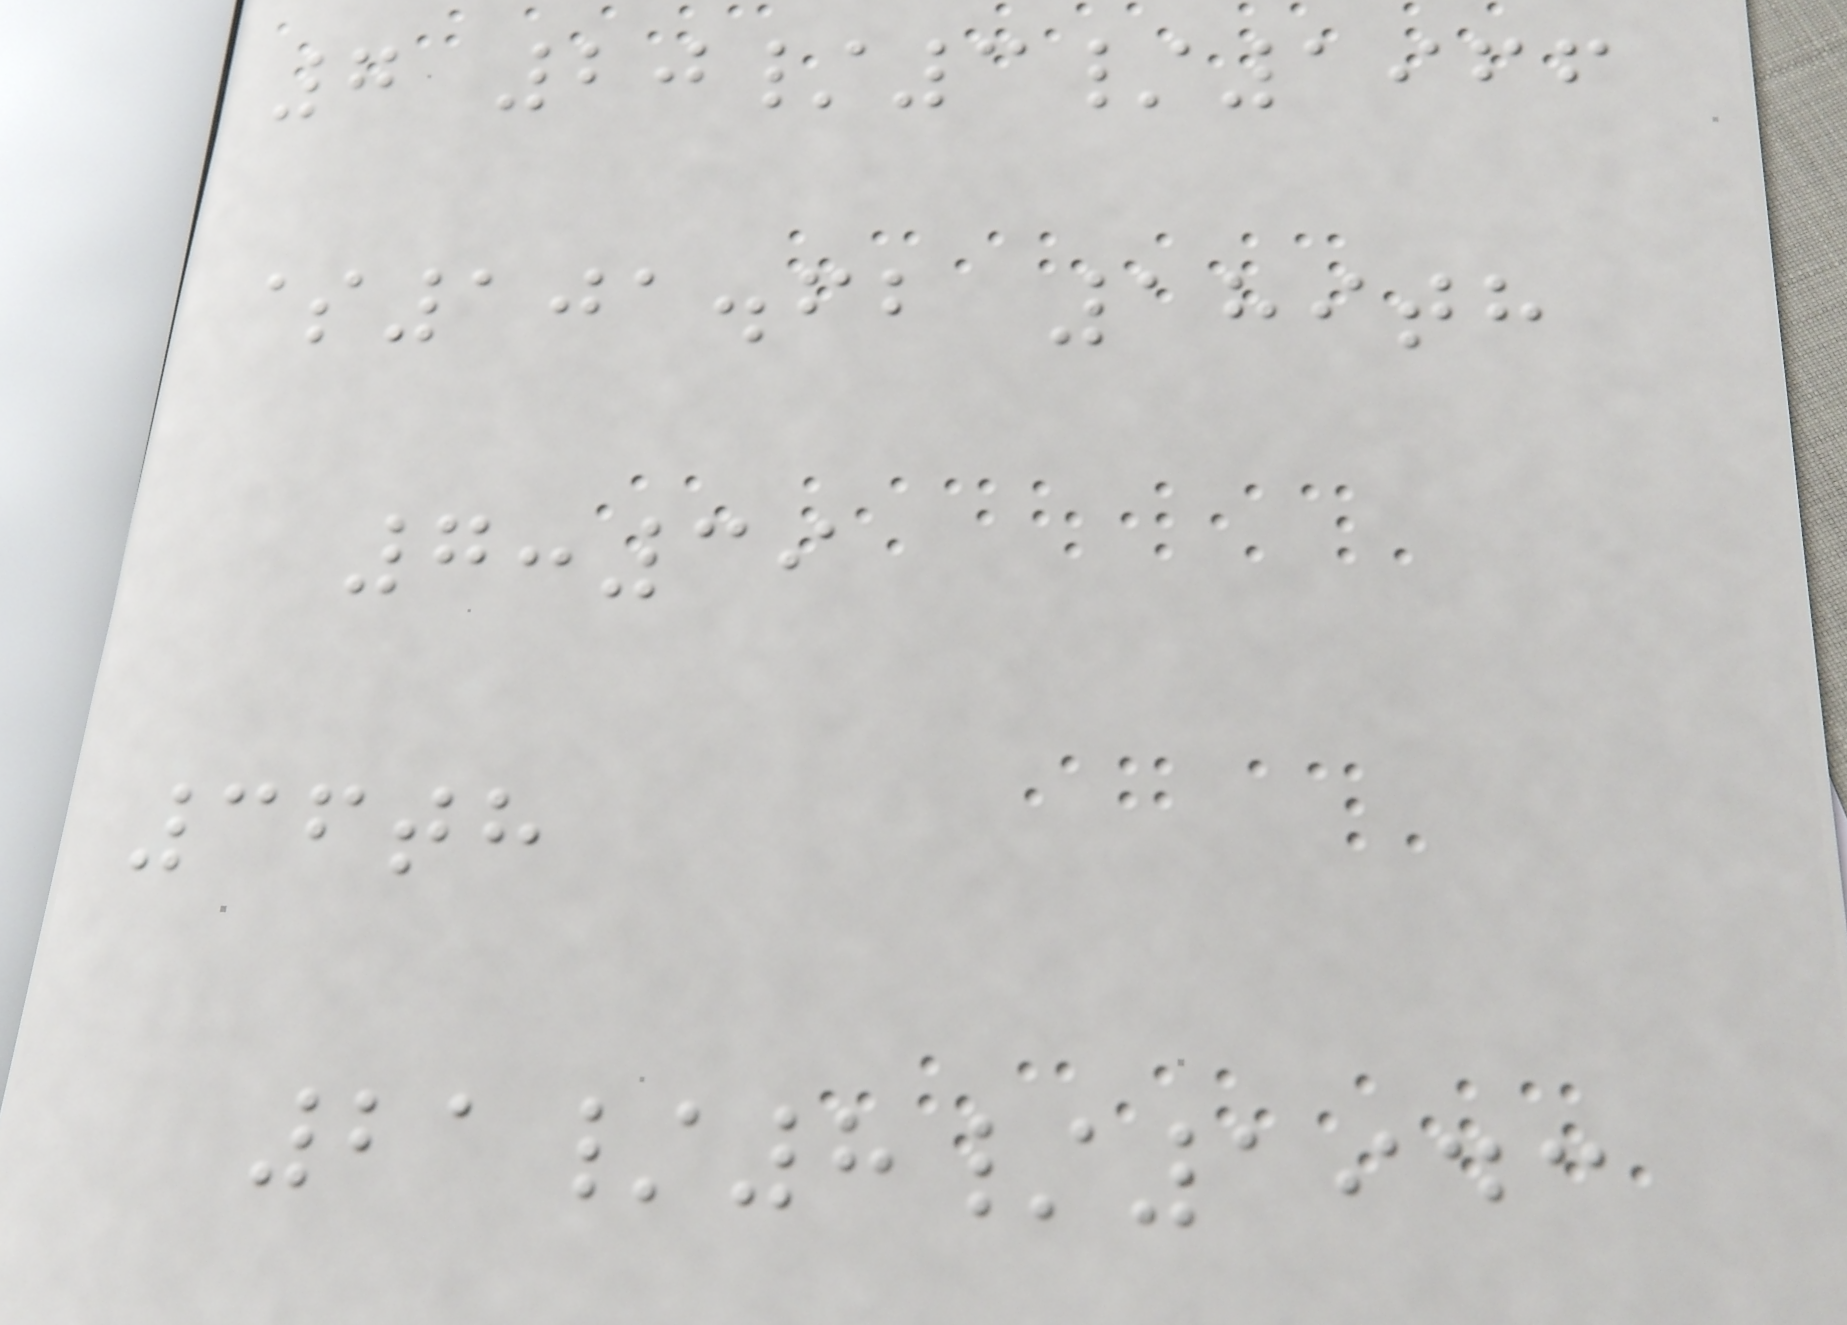7 20/3/1966
$101.62 189th
7:39
36th
21/8/1943
